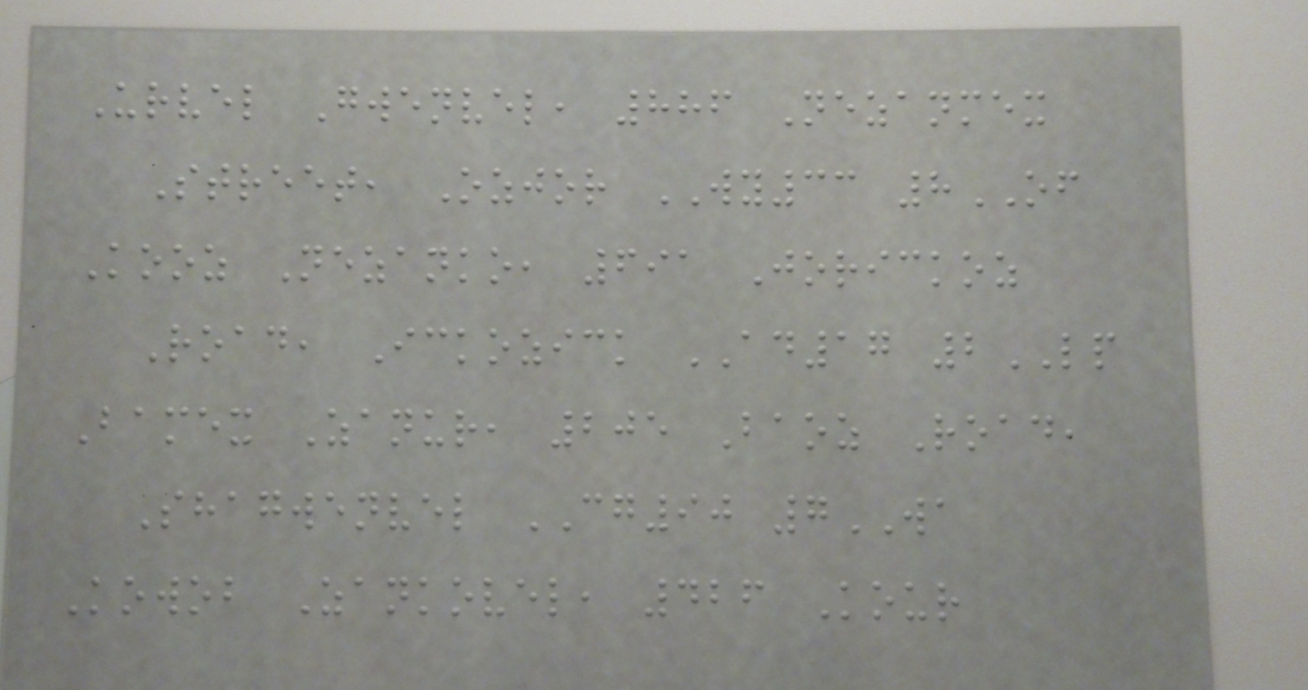Urvel Gwenvel, 886 Nezanmex
Street, Ozjor WY33 8OF
Kooz Nezanko, 691 Jorickoz
Road, Ickozick AD17 2LP
Bamex Zanur, 205 Baoz Road,
Shagwenvel CG90 7WA
Kowob Zankovel, 426 Kour
